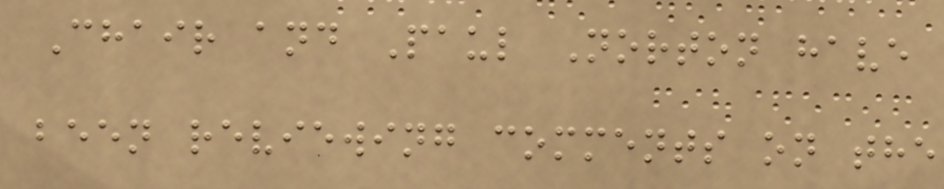Chair and Paul Norton have
been reviewing comments on the
